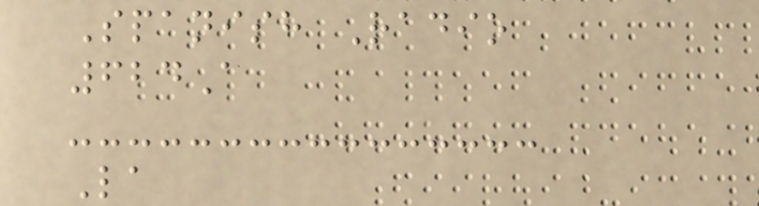Spanish Radio
624A
La
